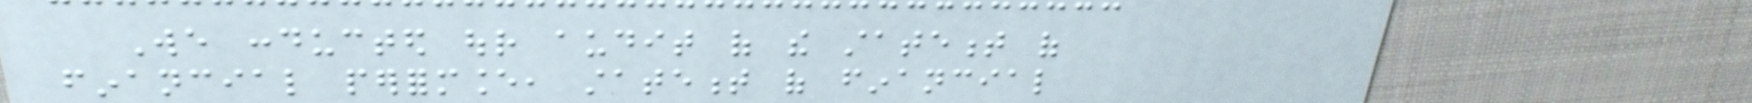We conducted our audit of the statement of
financial performance, statement of financial
